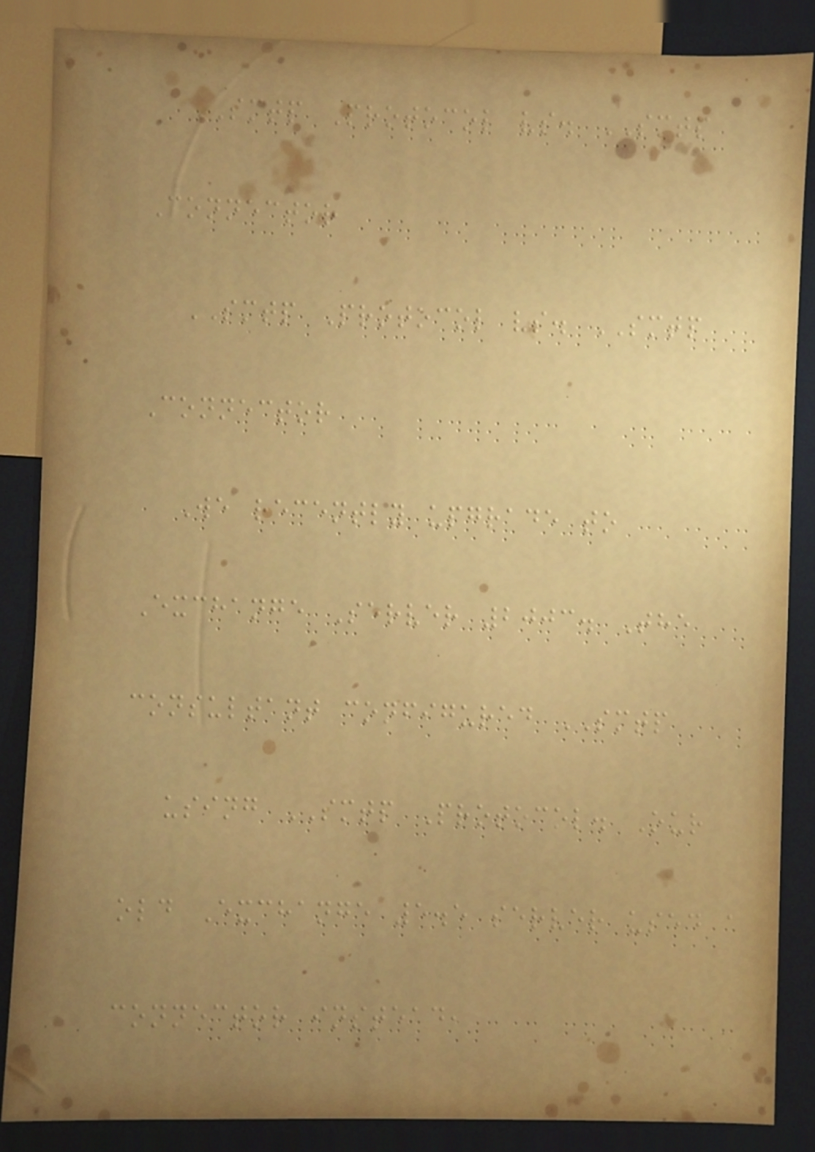SMTP Protocol vs. SMTP
Connector
SMTP Protocol vs. SMTP
Connector
We recently upgrade to
Exchange Server 2003. The
consultant configured SMTP
using SMTP Protocol. Our
old Exchange 5.5 server used a
connector instead,
